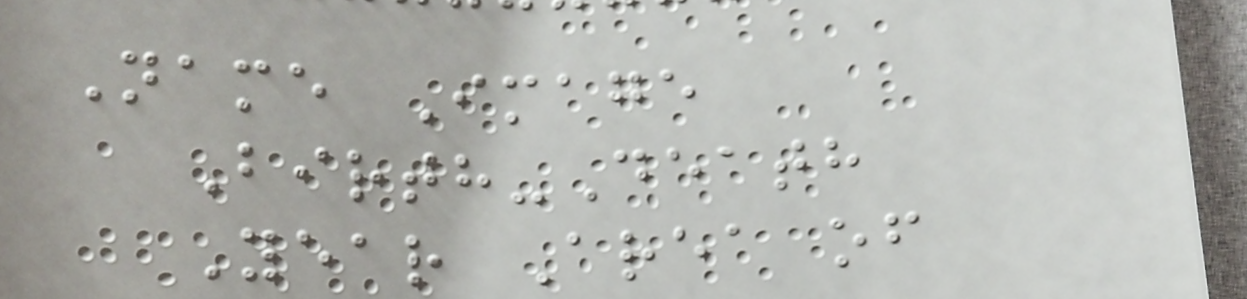Name Image
Birth-Death
Year Area of
